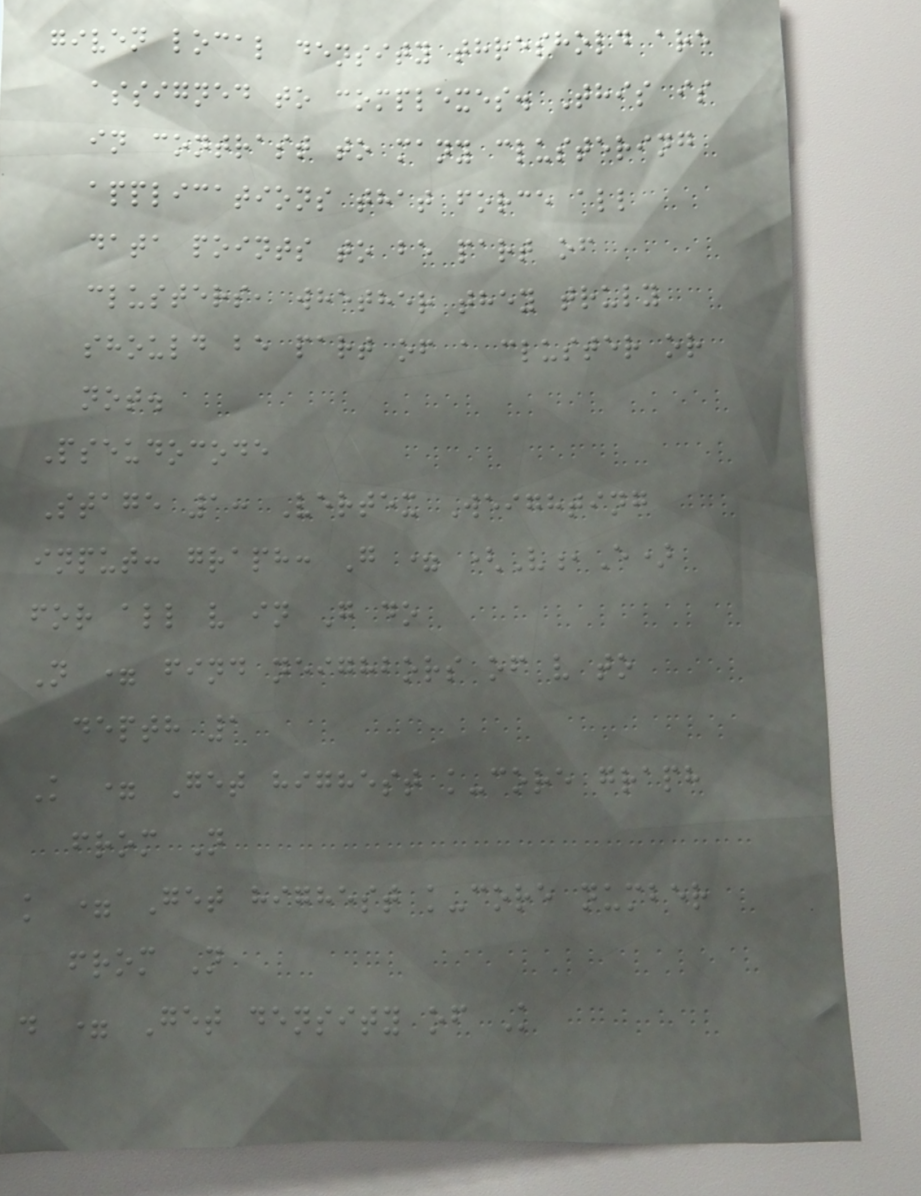given local density threshold are
assigned to complexes. This is
in contrast to many clustering
applications that force all
data points to be part of
clusters, whether they truly
should be part of a cluster or
not.
Pseudocode
Stage 1: Vertex Weighting
input: graph: G = (V,E)
for all v in G do
N = find neighbors of v to
depth 1
K = Get highest k-core graph
from N
k = Get highest k-core number
from N
d = Get density of K
